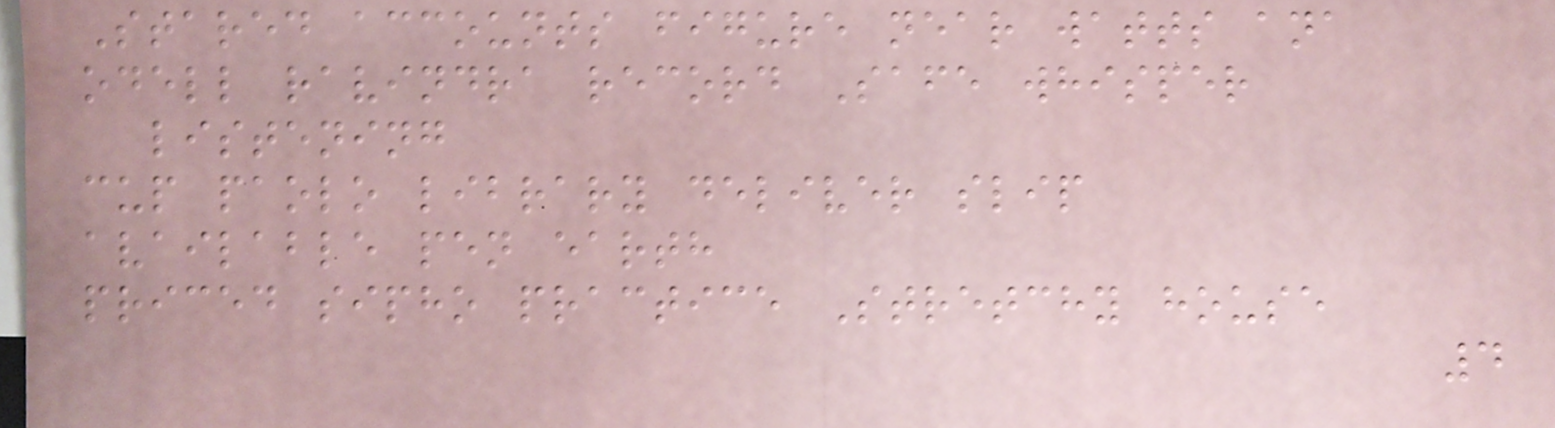Stared accounts figure near watts ana
odell ravindra record Safe whisper
listening
cup paolo library deliver slip
available pen earth
priced sipho practice Stretchy house
4
